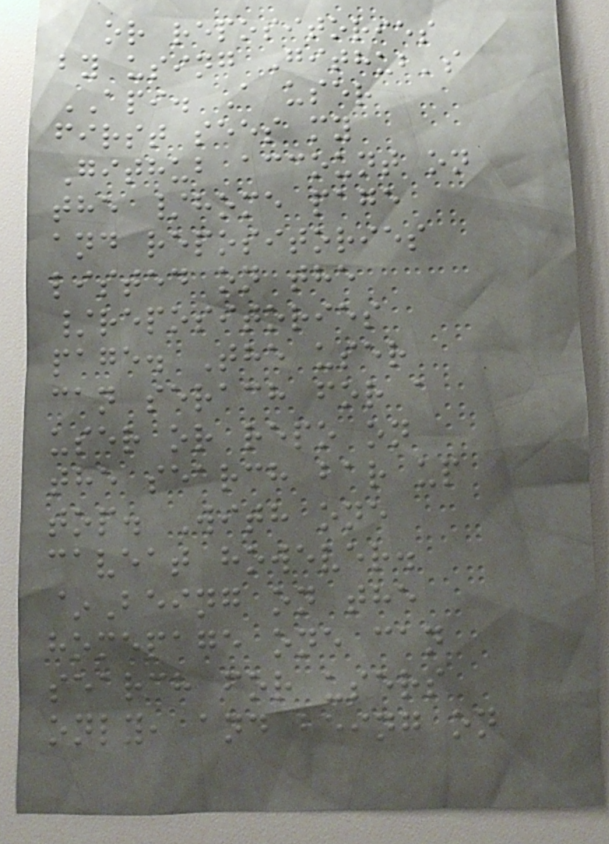or repositories
by using Github's
API. A user
first sees my
Github account on
the /home page
and repositories
listed on the
/repositories
page. The user
can serach for a
user or repo on
the search bar up
top. With one
caveat however.
~Being on the
homepage one can
search for users
only, and being on
